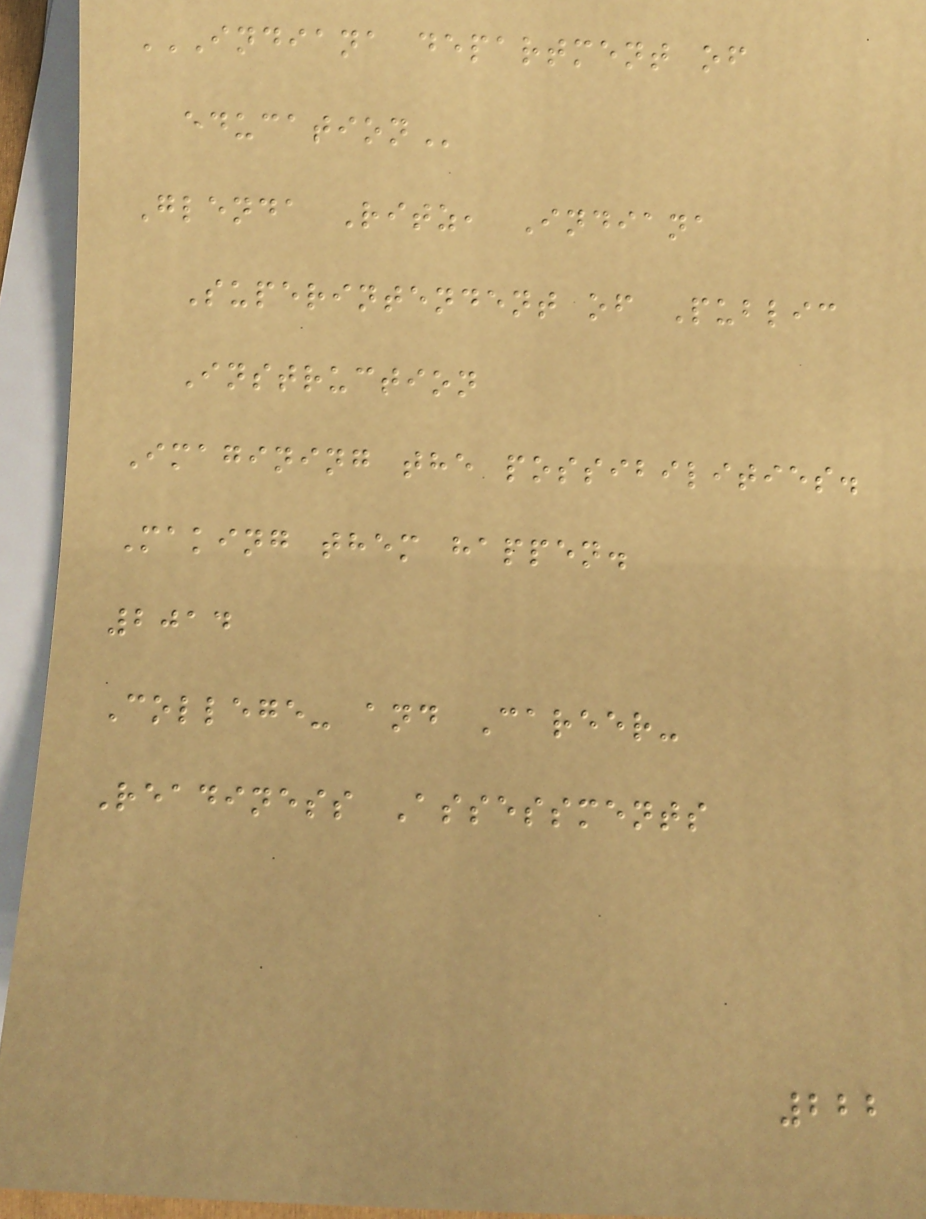INDIANA DEPARTMENT OF
EDUCATION
Glenda Ritz, Indiana
Superintendent of Public
Instruction
Imagining the possibilities.
Making them happen.
2014
College- and Career-
Readiness Assessments
222
